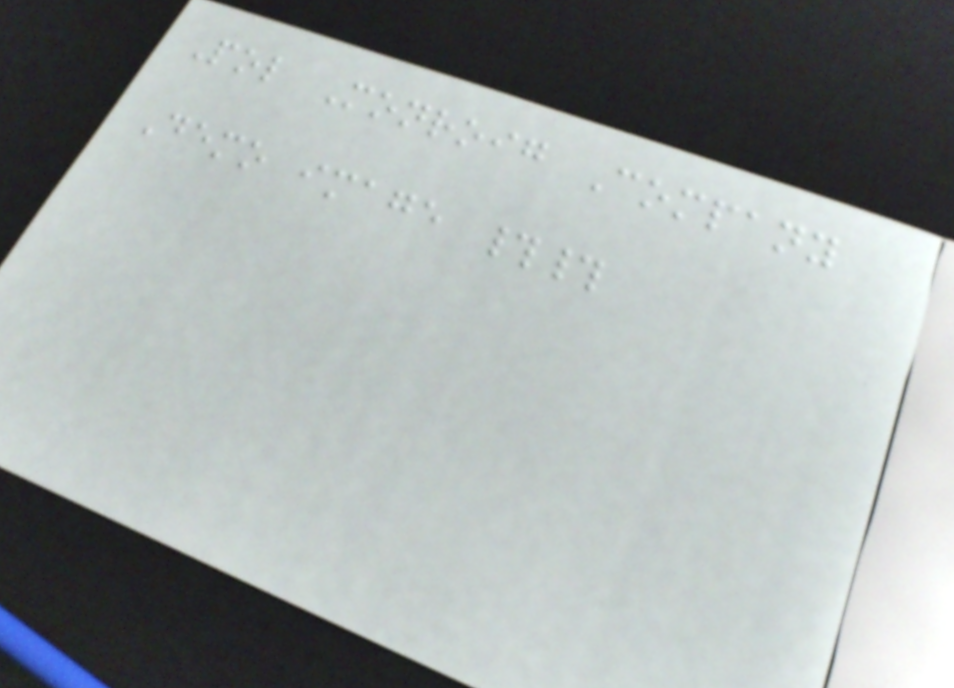Pol Monroig Company
Demo image ##
